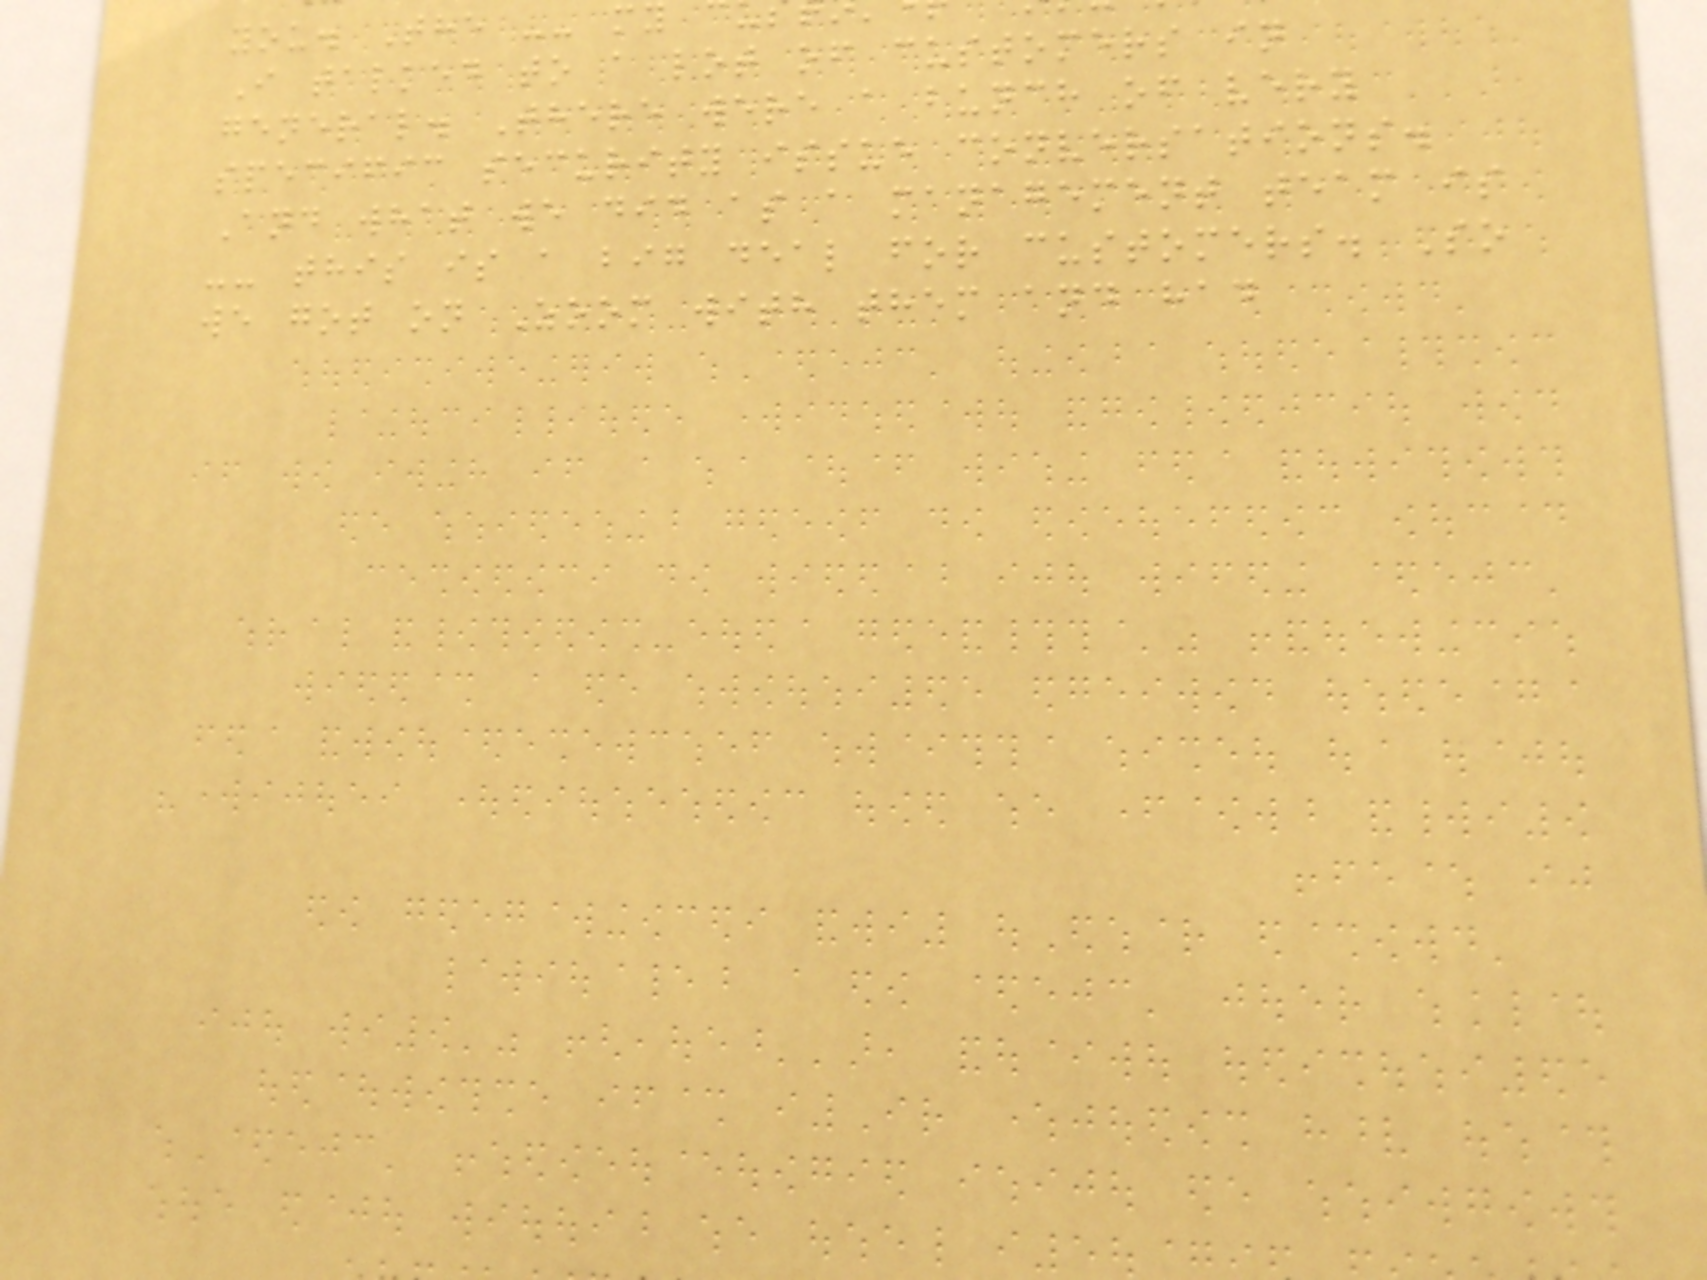you. The -- my
I talked to a lot of customers in
general. There were a bunch of very
specific security issue conversations.
And what we did as a management team is
-- this is a big deal for customers. So
we got on Zoom with them and had
